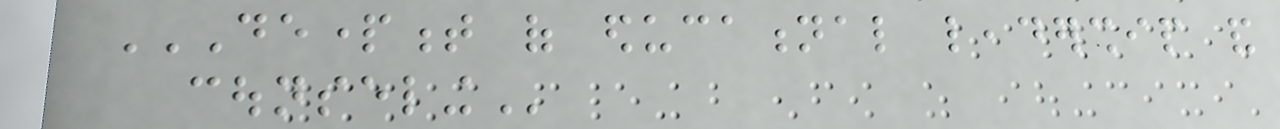DEPARTMENT OF EDUCATIONAL LEADERSHIP AND
COUNSELING
